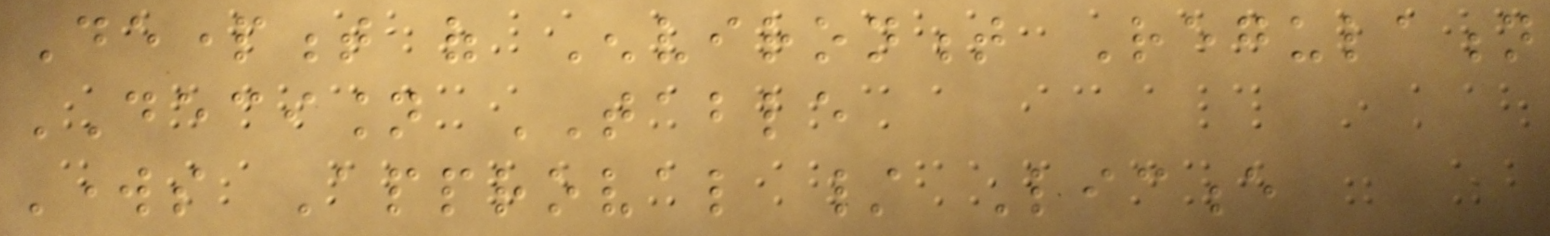Department of Environment Regulation
DECISION TABLE
Works Approval / Licence
